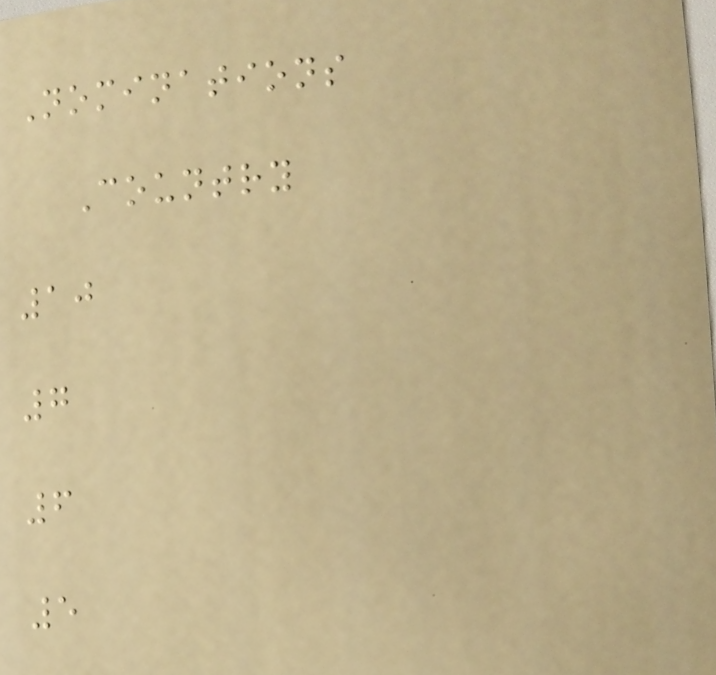Nominations
Country
10
7
6
5
